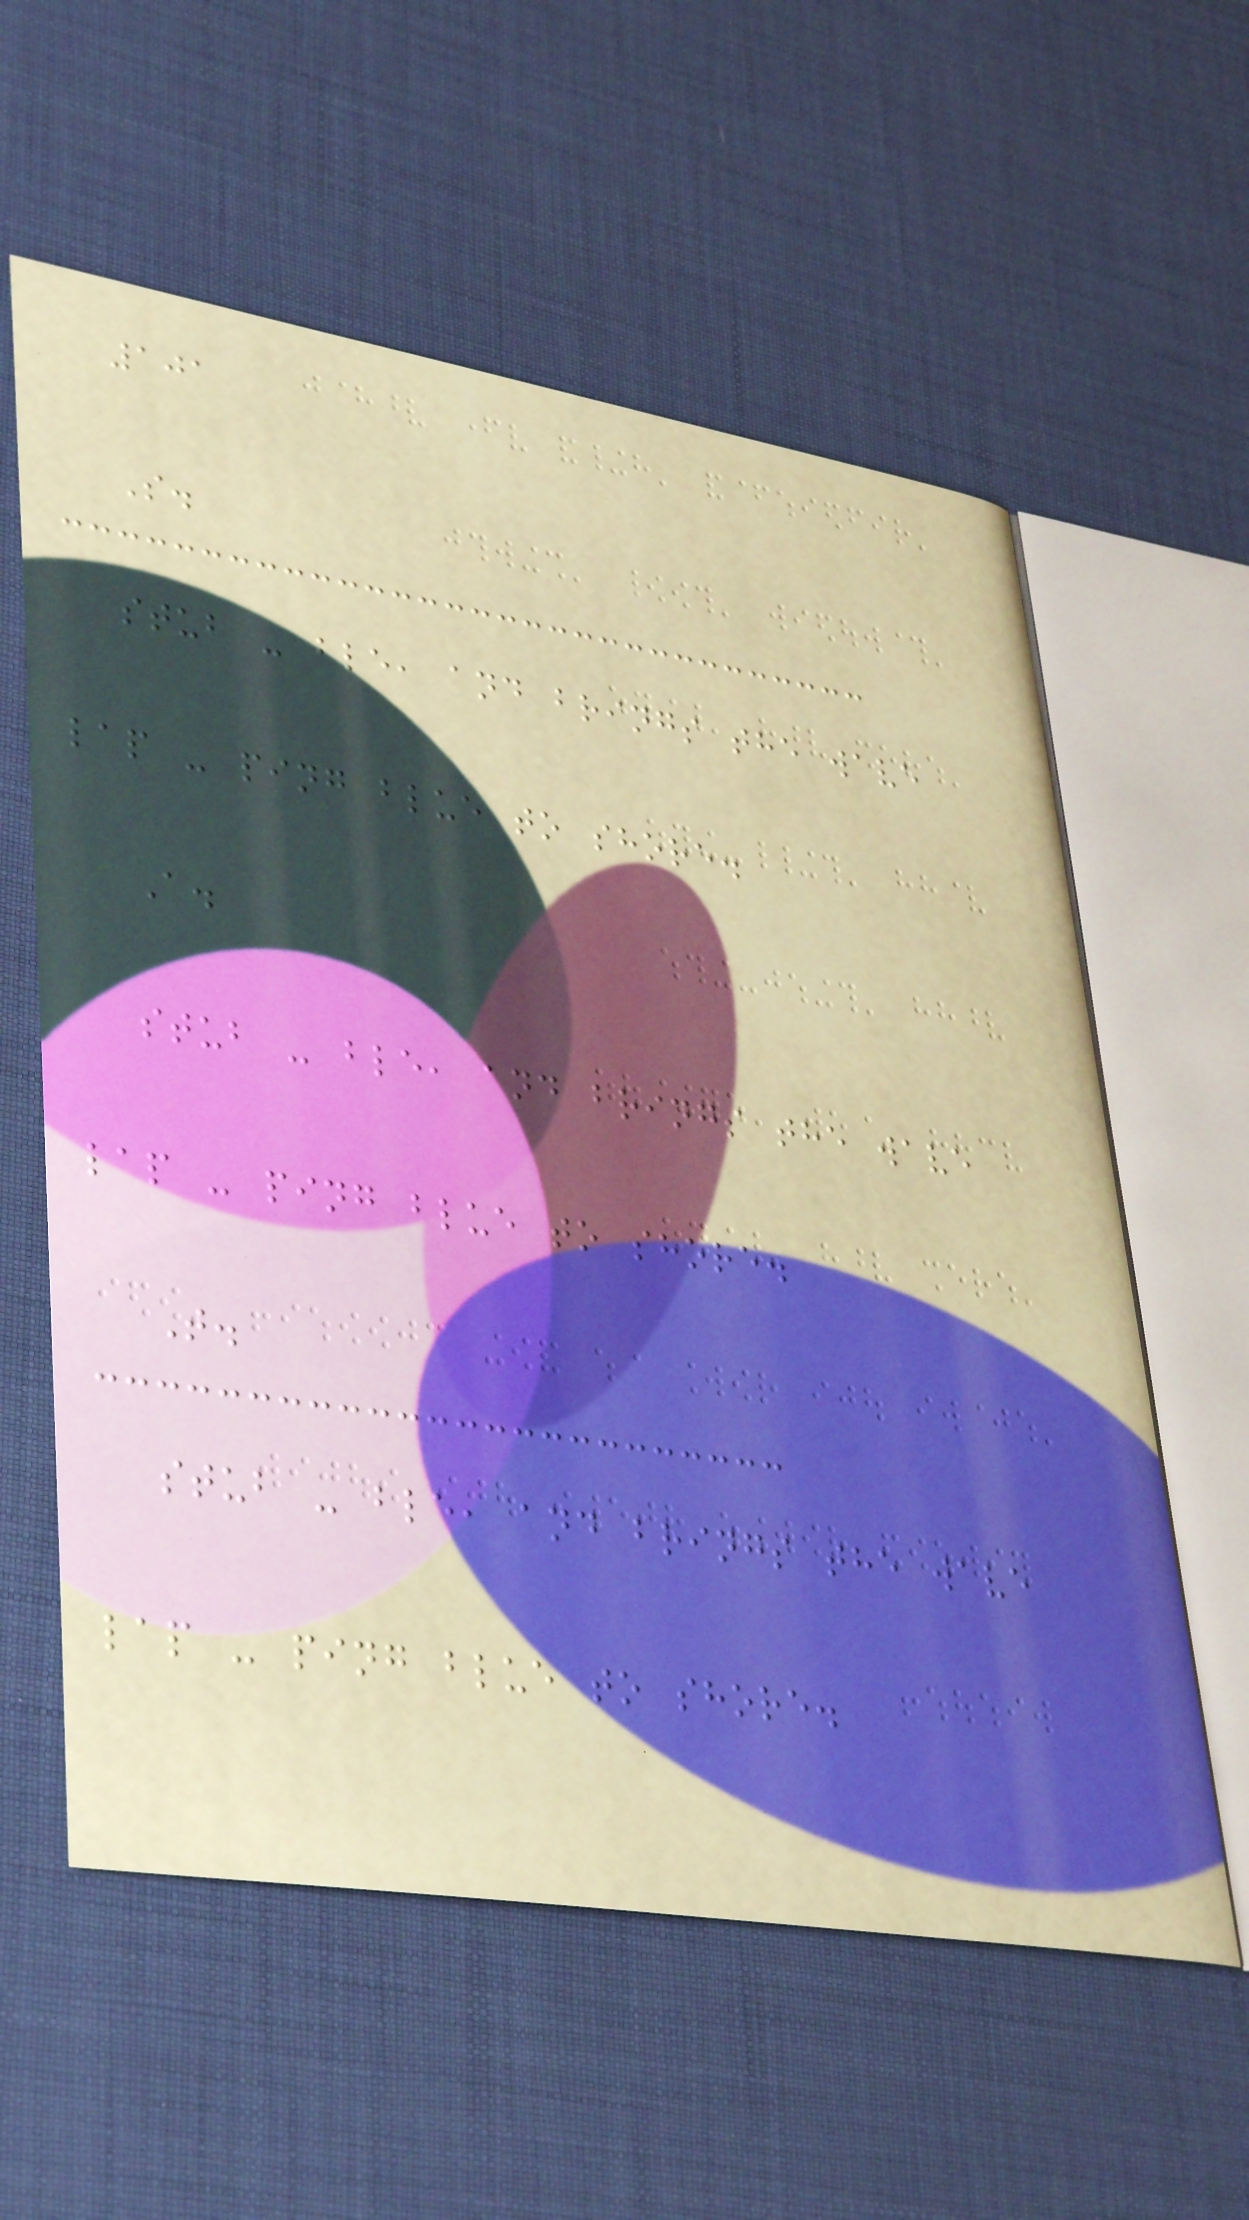101
S.
stub - ble, and brings the wave
lap - ping blue to shore.
A.
stub - ble, and brings the wave
lap - ping blue to shore.
T.
stub - ble, and brings the wave
lap - ping blue to shore.
